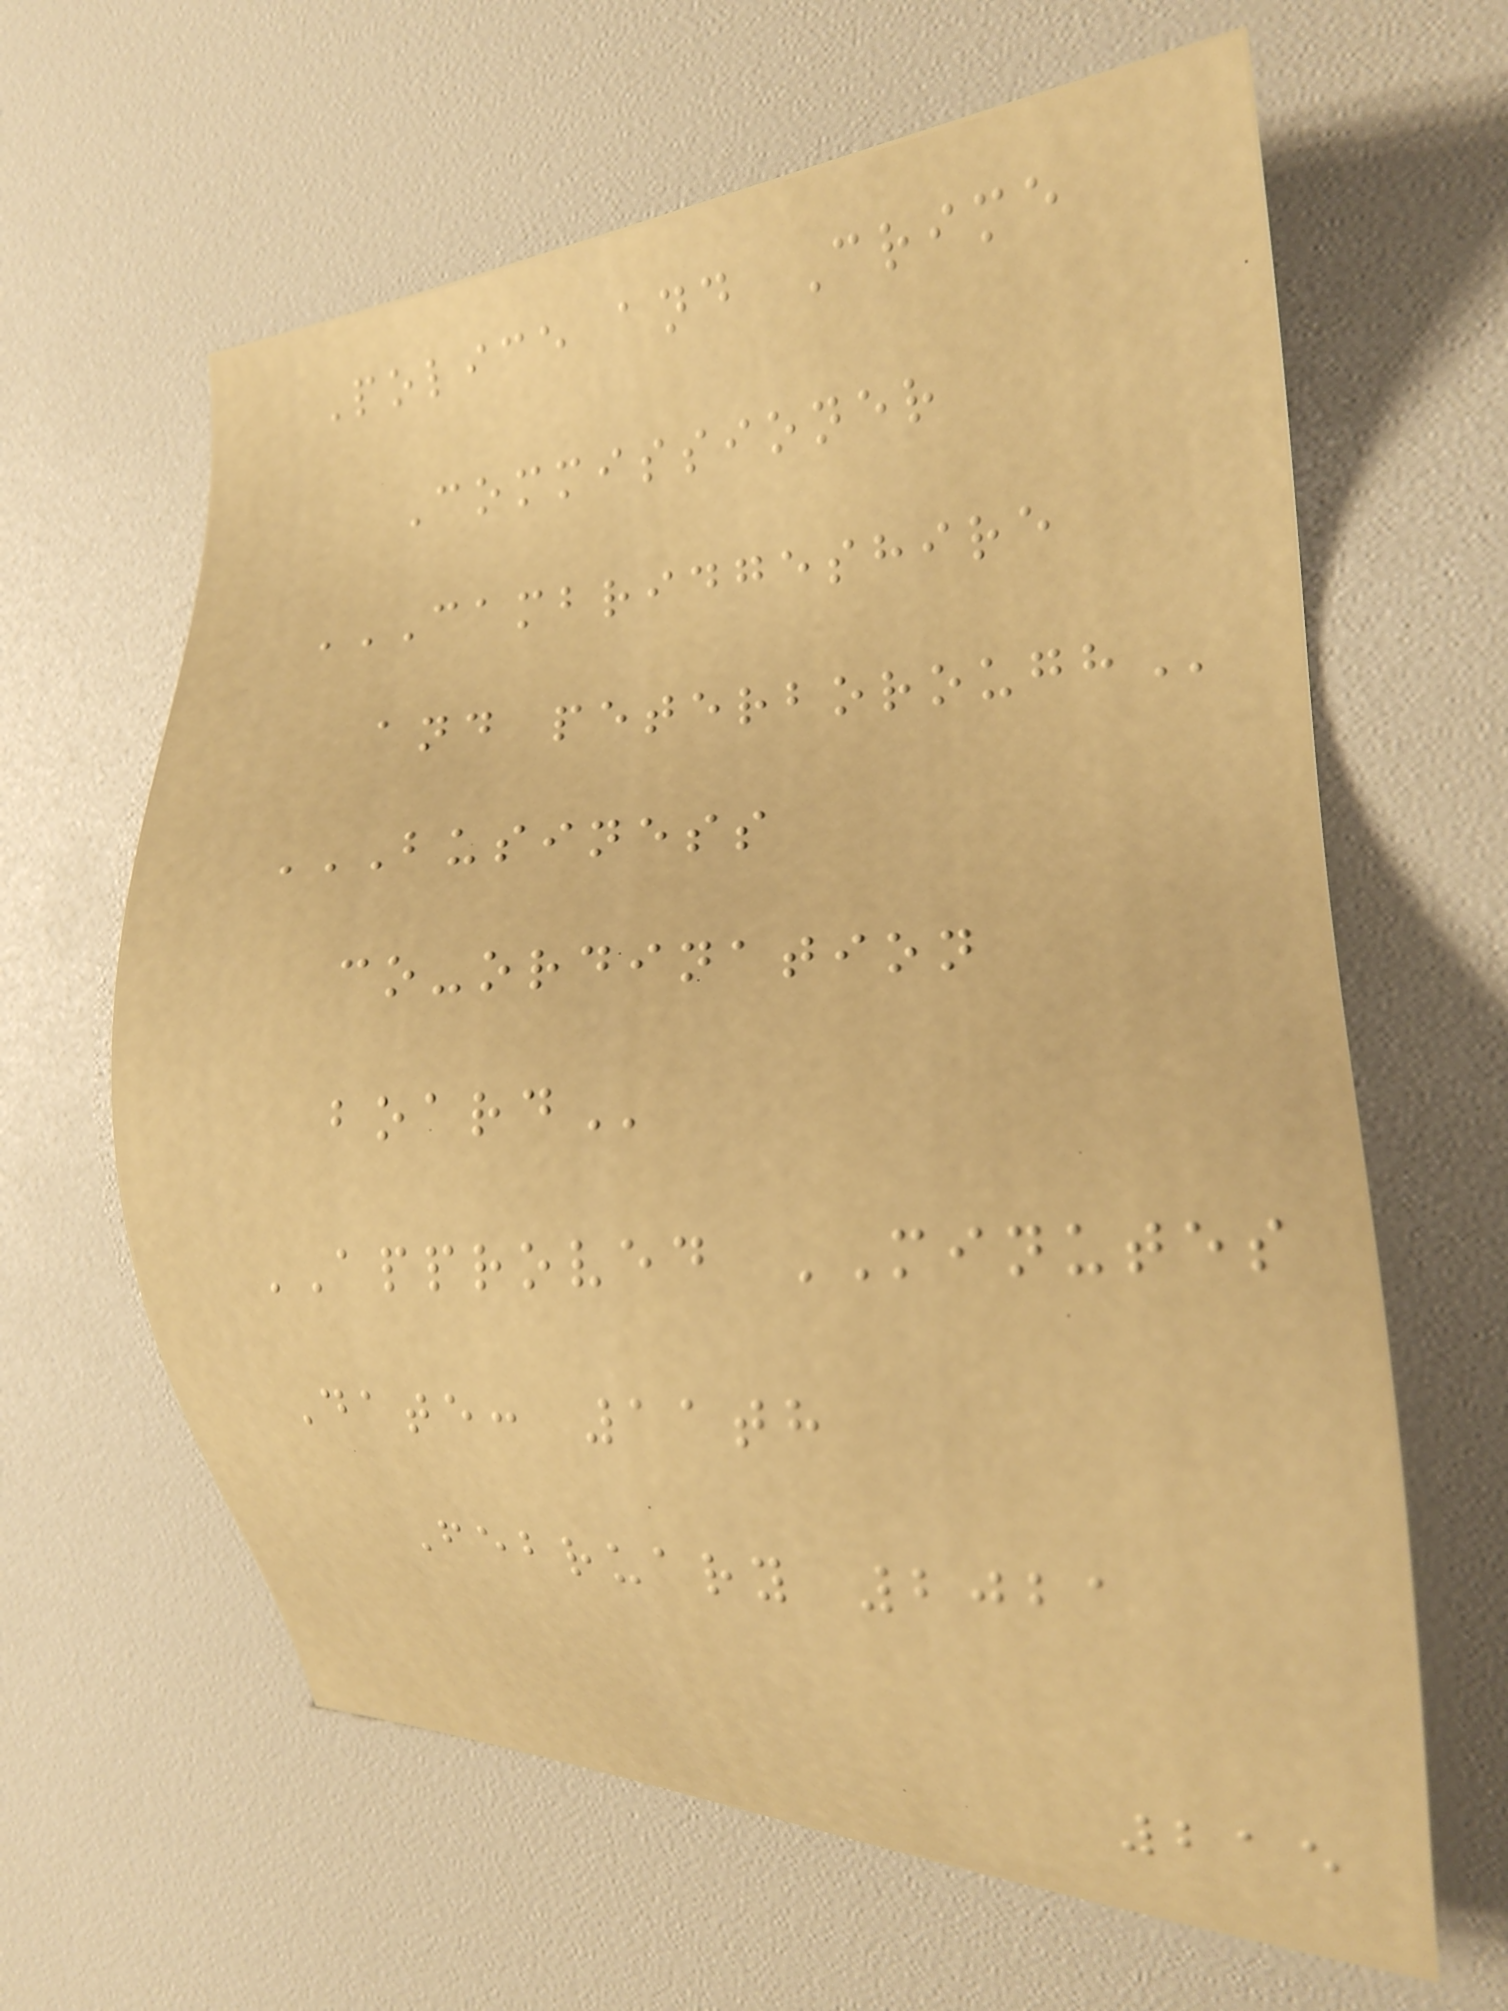Police and Crime
Commissioner
CAMBRIDGESHIRE
AND PETERBOROUGH
BUSINESS
CO-ORDINATION
BOARD
APPROVED MINUTES
Date: 11th
February 2021
215
